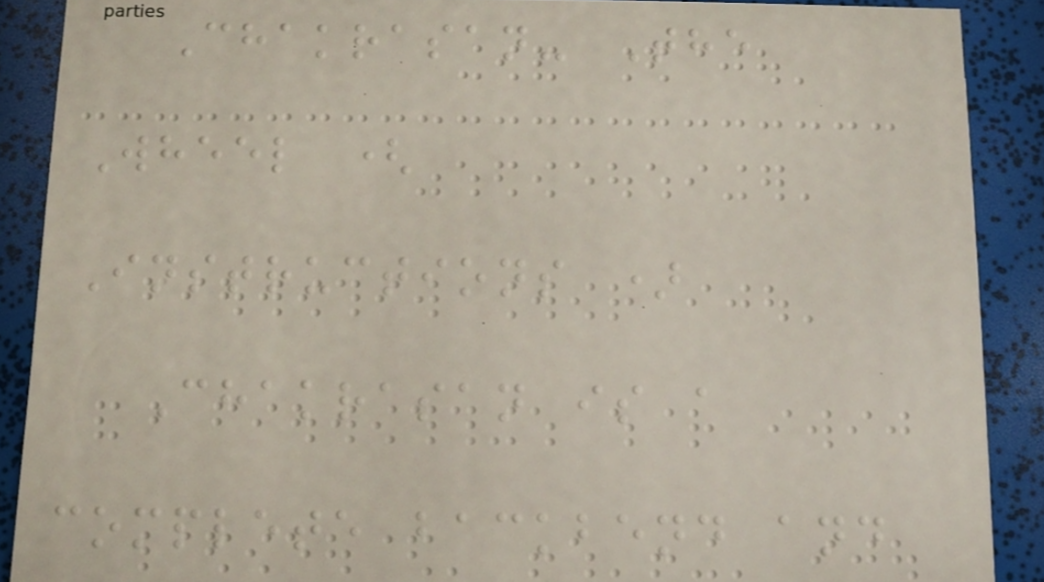Chakrasan- The
Wheel (
Instructions )
Chakrasan is a
complete backbend and
